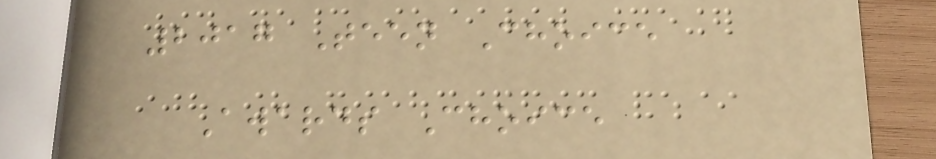2017 Teen Choice
Awards Choice
